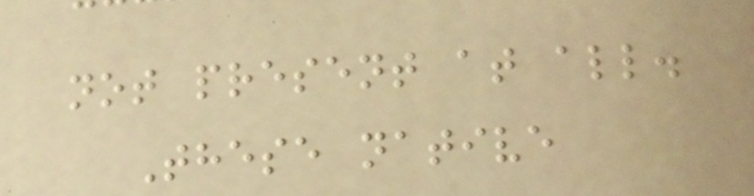not present at all.
These native
